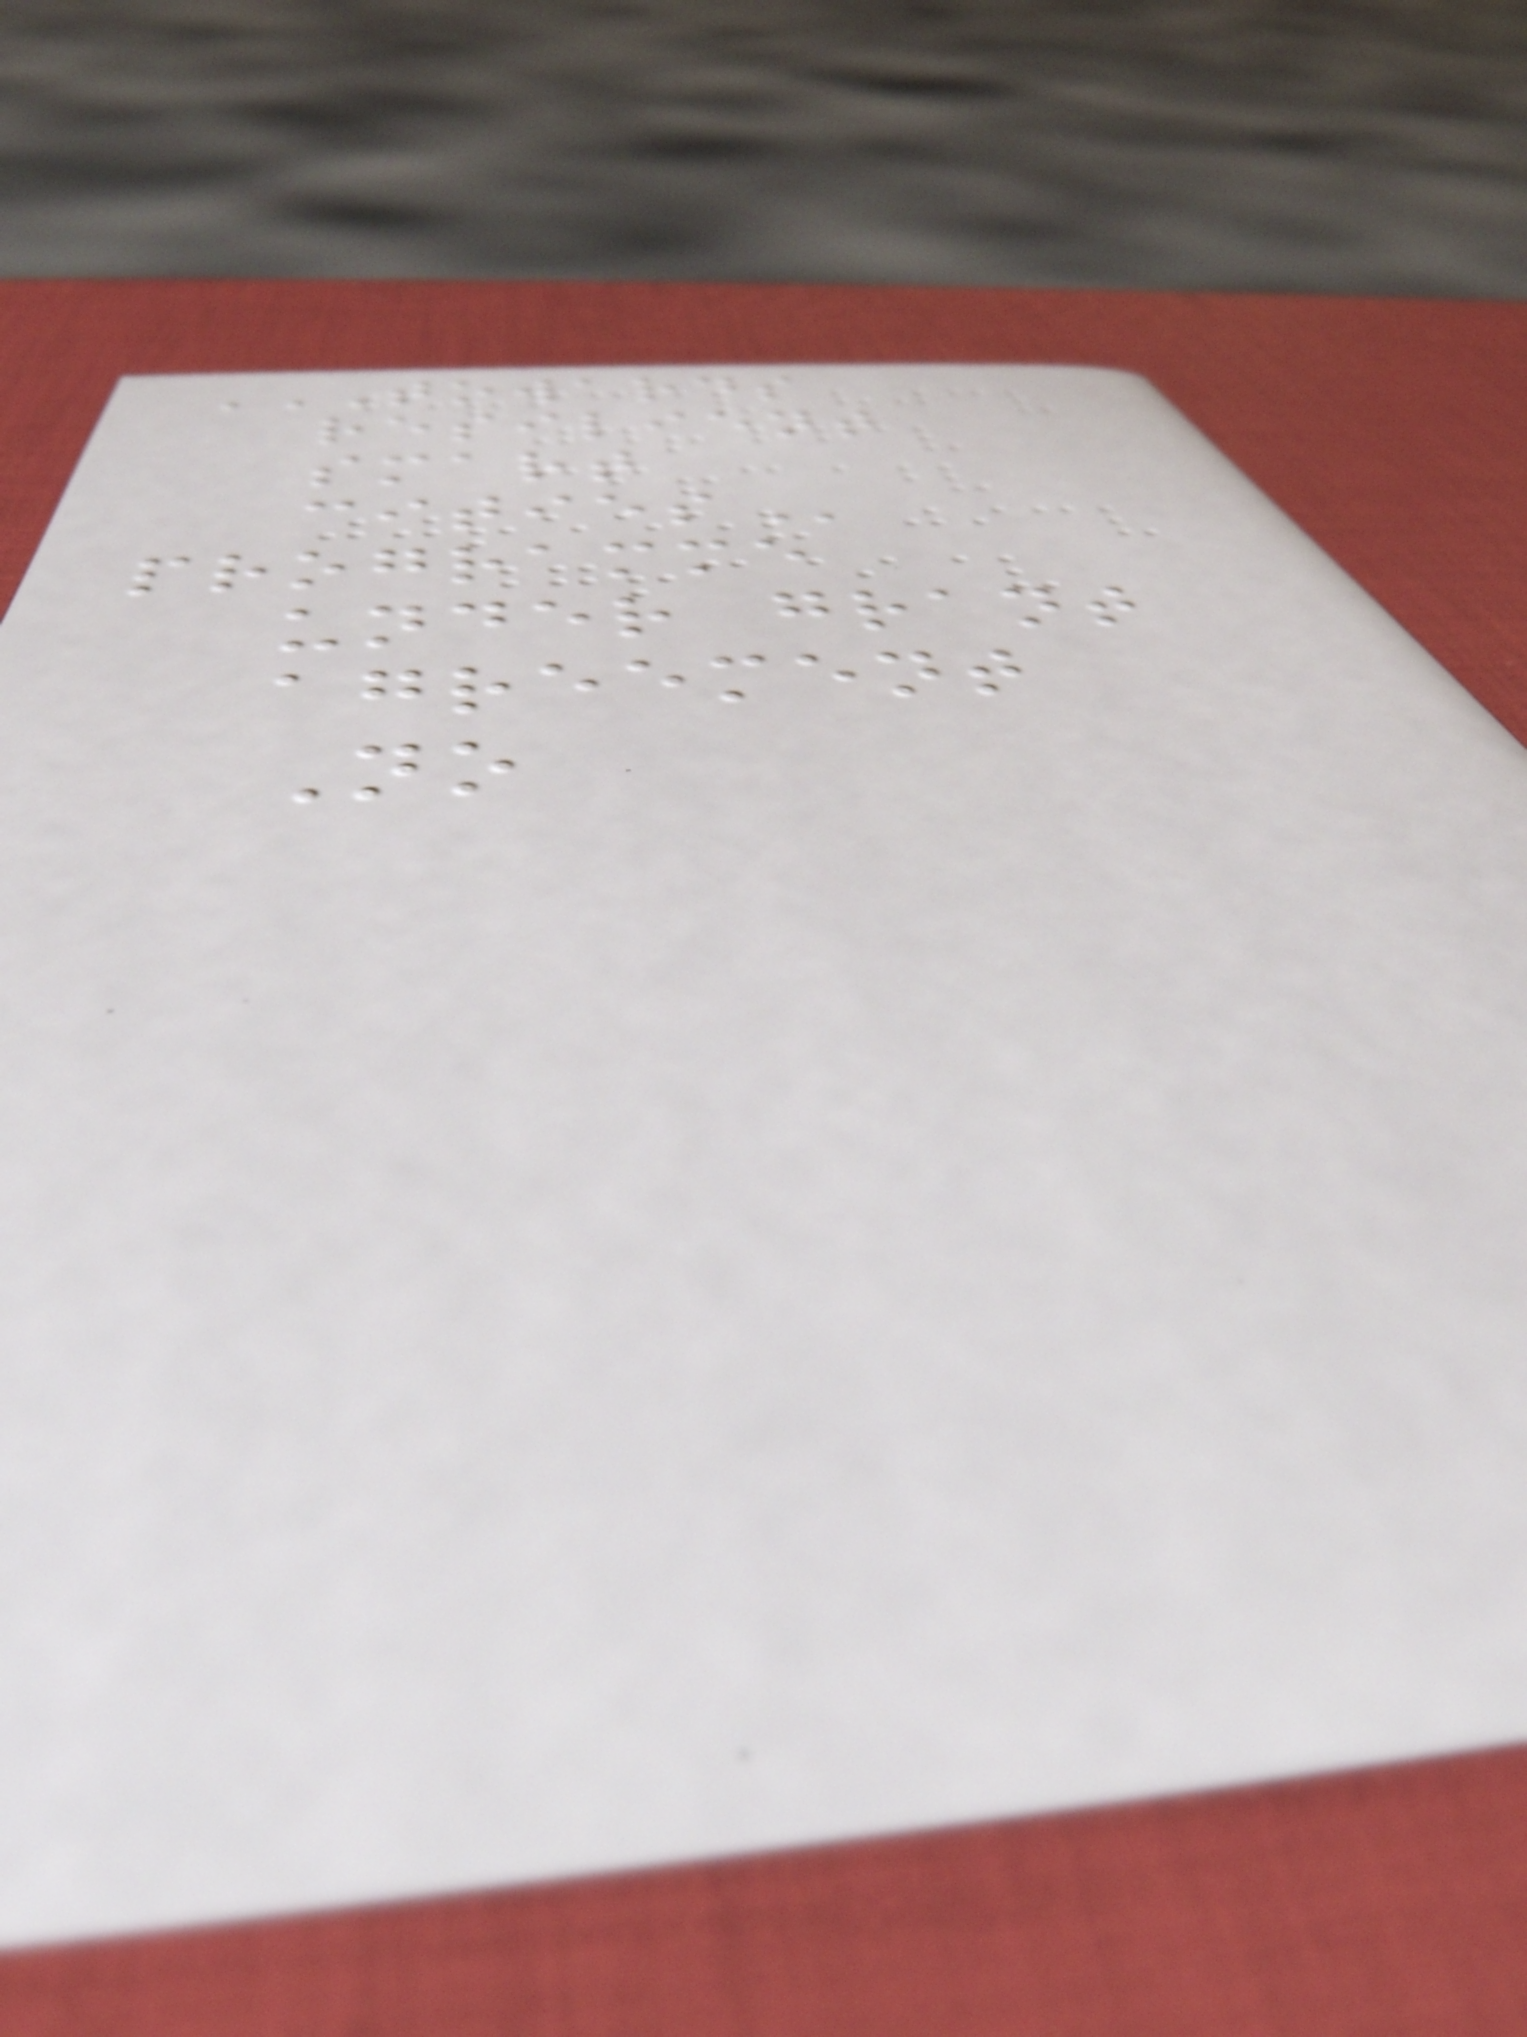TOWARDS
RESILIENT
SMART
CITIES
programme
under grant
agreement
No
